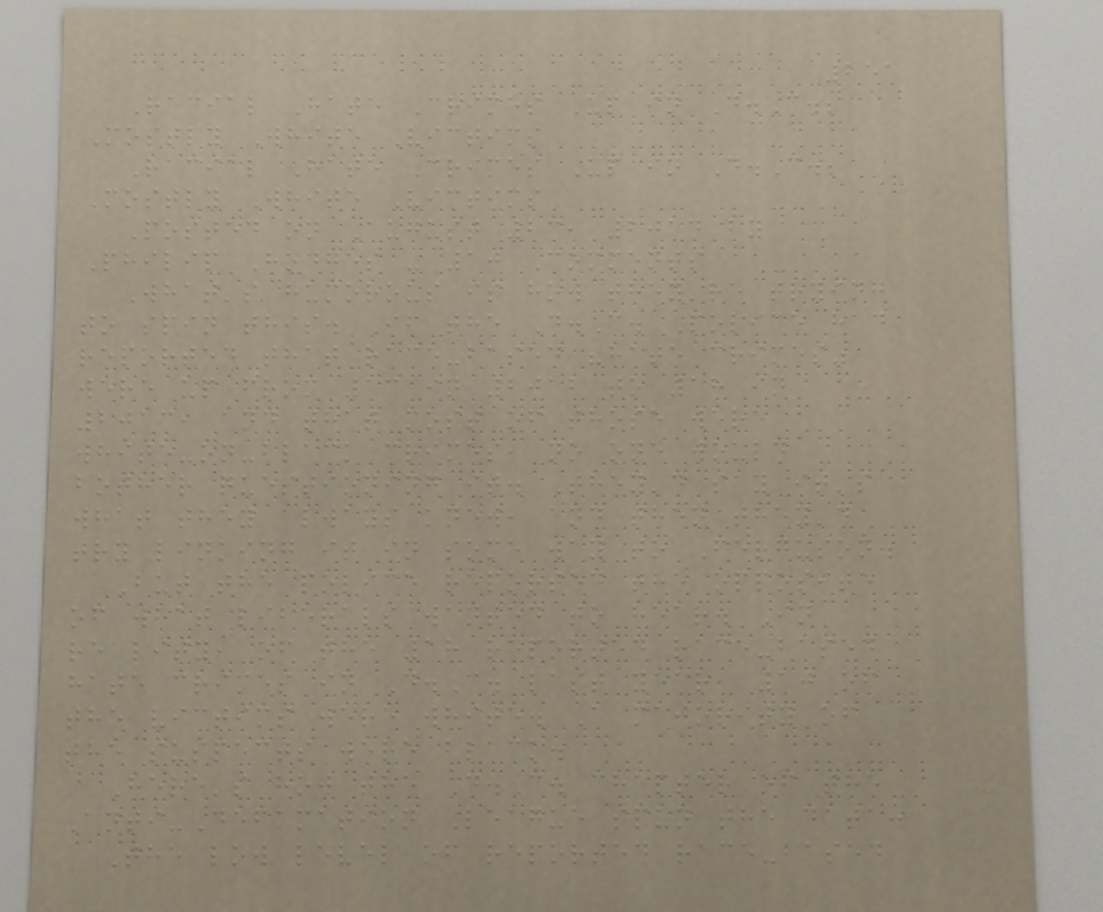251
Racial Hate Crimes Up in D.C.;
Mostly White Victims
Racial Hate Crimes Up in D.C.;
Mostly White Victims
Posted on August 23, 2014 by
Philip Hodges - 10 Comments
What's humorous is how they're trying
to spin this. If the D.C. Police had
reported that race-based "hate crimes"
were up from 13 in 2012 to 18 in
2013, and that most of those were
white-on-black crimes, no one would
bother questioning it. They'd say it's
what they always knew, and then they'd
try linking it in some way to Ferguson.
But the police reported the opposite
of what liberals wanted to hear. In
reality, of the 18 reported race-based
hate crimes in D.C. last year, 10 of
the victims were white. A majority of
the suspects were black.
Here's how the D.C. chapter of the
Anti-Defamation League spun the data:
The low level of reported race-based
